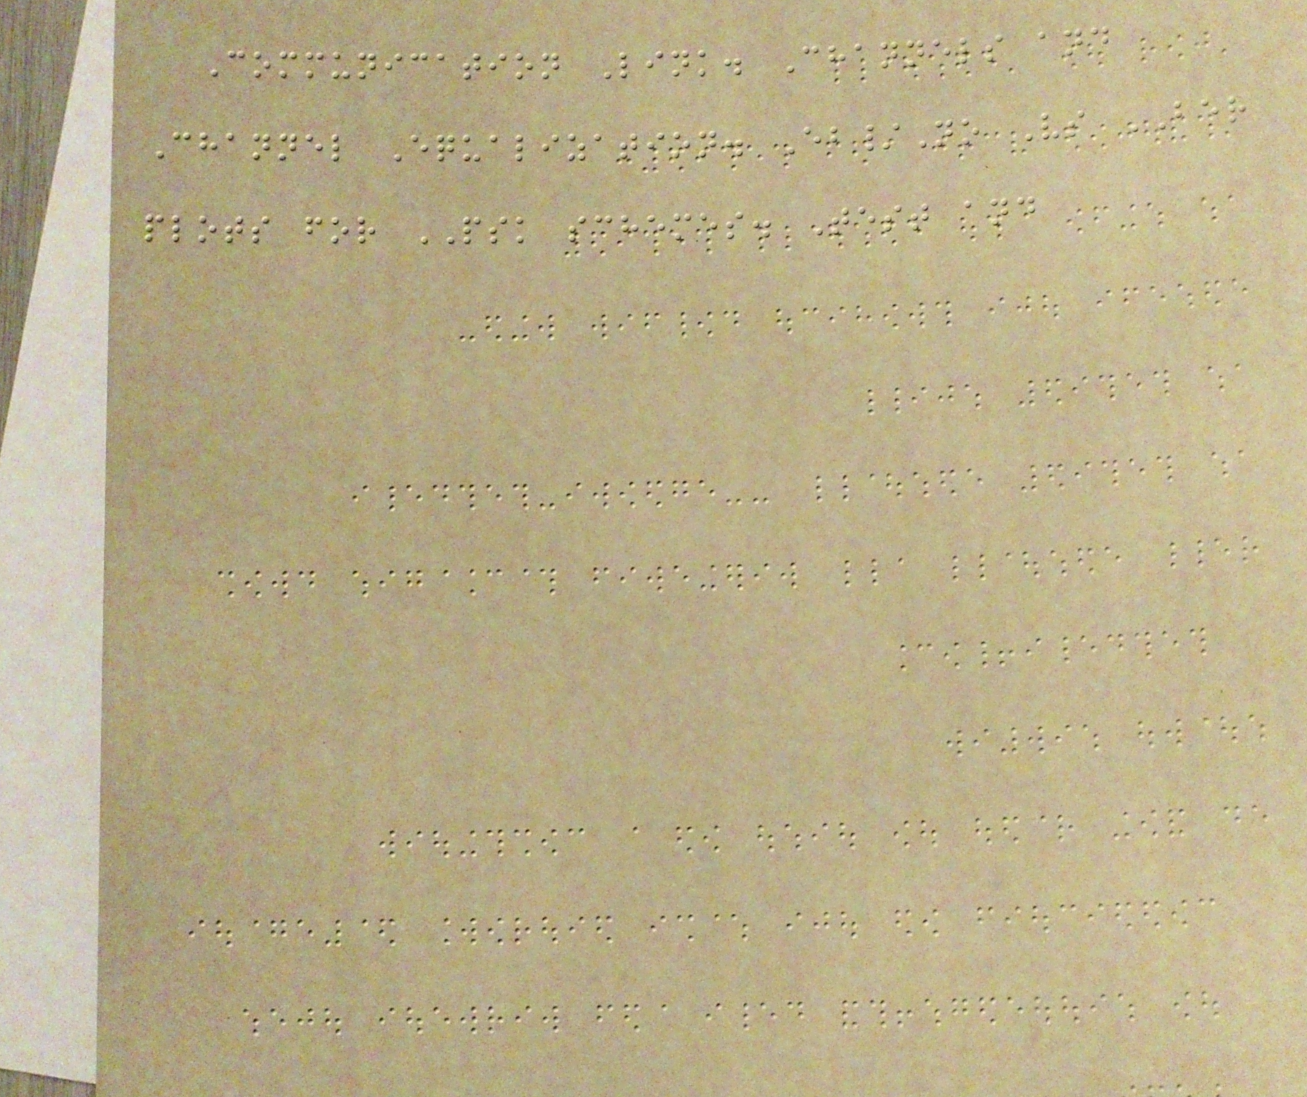Communication Link. Channels and
Channel Equalization. Eb/No Vs BER
plots for PSK schemes. Test and
